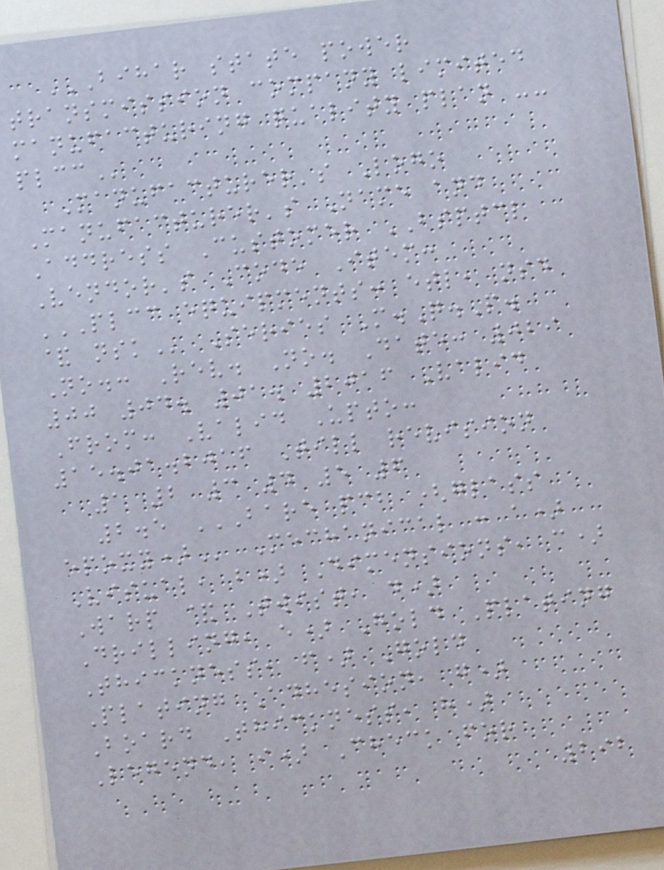BIHAR STATE POWER
TRANSMISSION COMPANY LIMITED
MANUFACTURING QUALITY PLAN --
PLCC
Manufacturer's Logo
Manufacturer's Name and
Address Customer BSPTCL
Vendor's Code Item:
PLCC EQUIPMENTS: ETL, NSD
& NSK Series M.Q.P.
No.: Rev. No. Date: 029
00 04. 01. 2016 Valid
From: Valid Upto:
15.01.2016 Till revision
1 2 3 4 5 6
2.5 BARE PCB (GLASS
EPOXY) Mechanical : a)
Visual, b) Dimensions, c)
Warp & Twist, d)
Drilling, e) Gold Plating
Thickness, f) Gold
Plating Adhesion, g)
Board Thickness, h)
Legend, i) Check for
292
